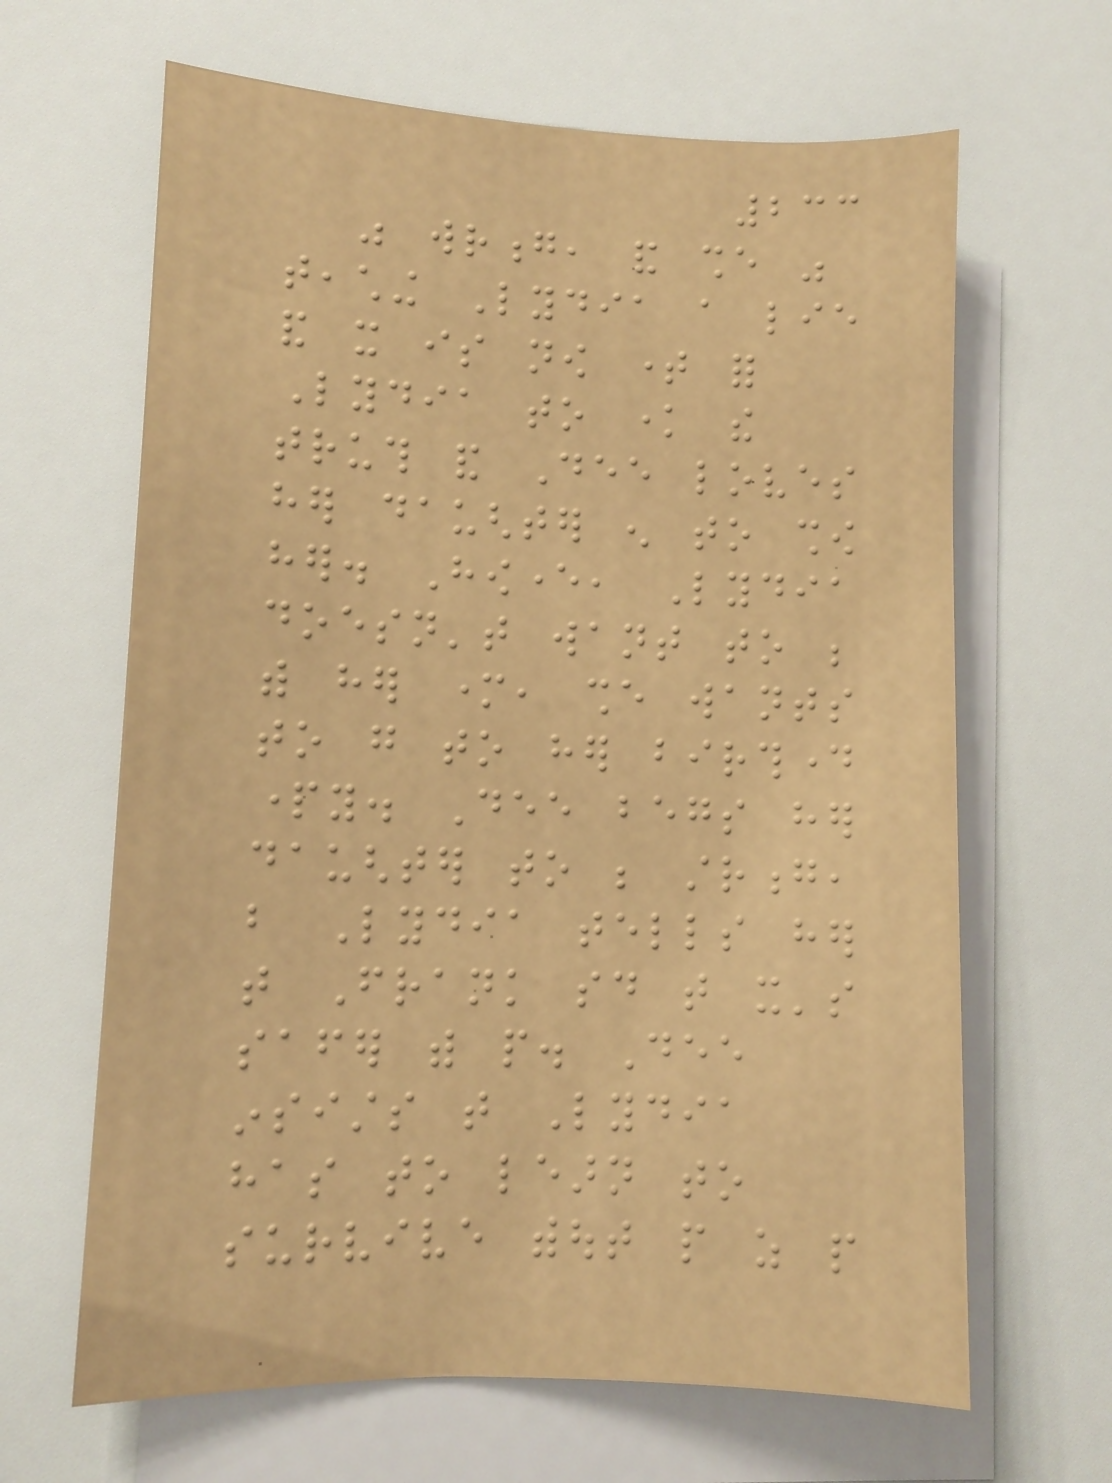233
was wrong, and she was
teaching Lydia a lie
and it is now time for
Lydia to know the
truth and Dee loves
her daughter enough to show
her. However, Lydia
doesn't want to be
with her mother, she wants
to go to her birthday
party. Dee begs her
daughter to be strong,
but Lydia tells her
that Frank said that it's
safer with people. Dee
insists that Lydia
has to learn to
survive without people as people
